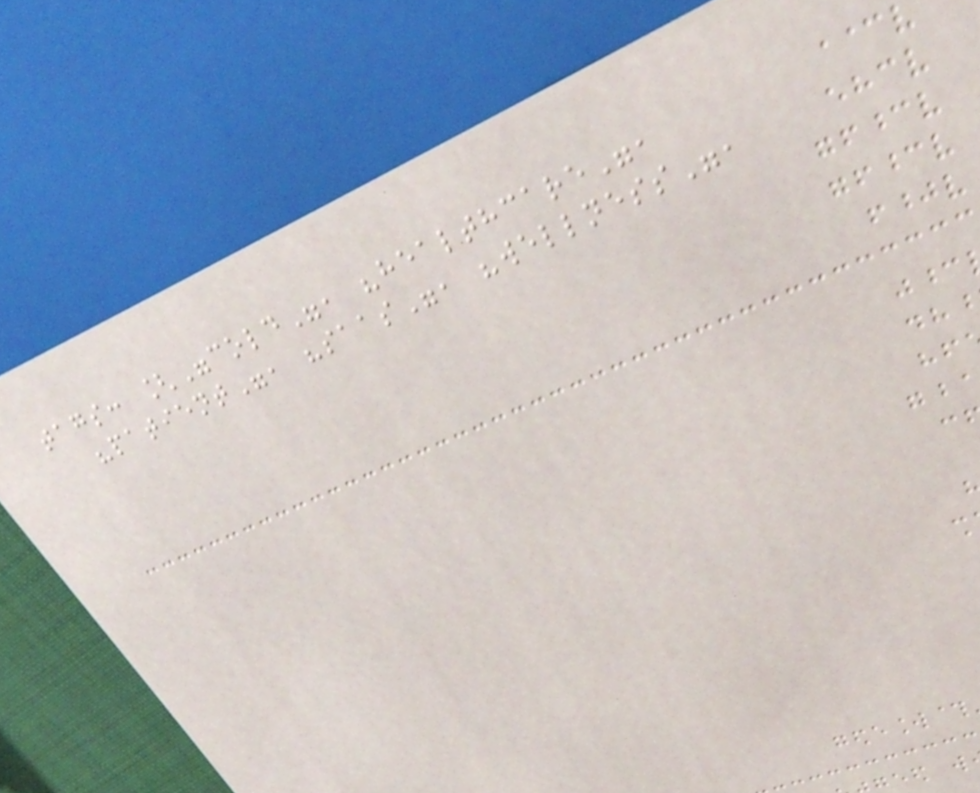tags: ["cold", "healthcare",
"patient", "saas", "wellness",
